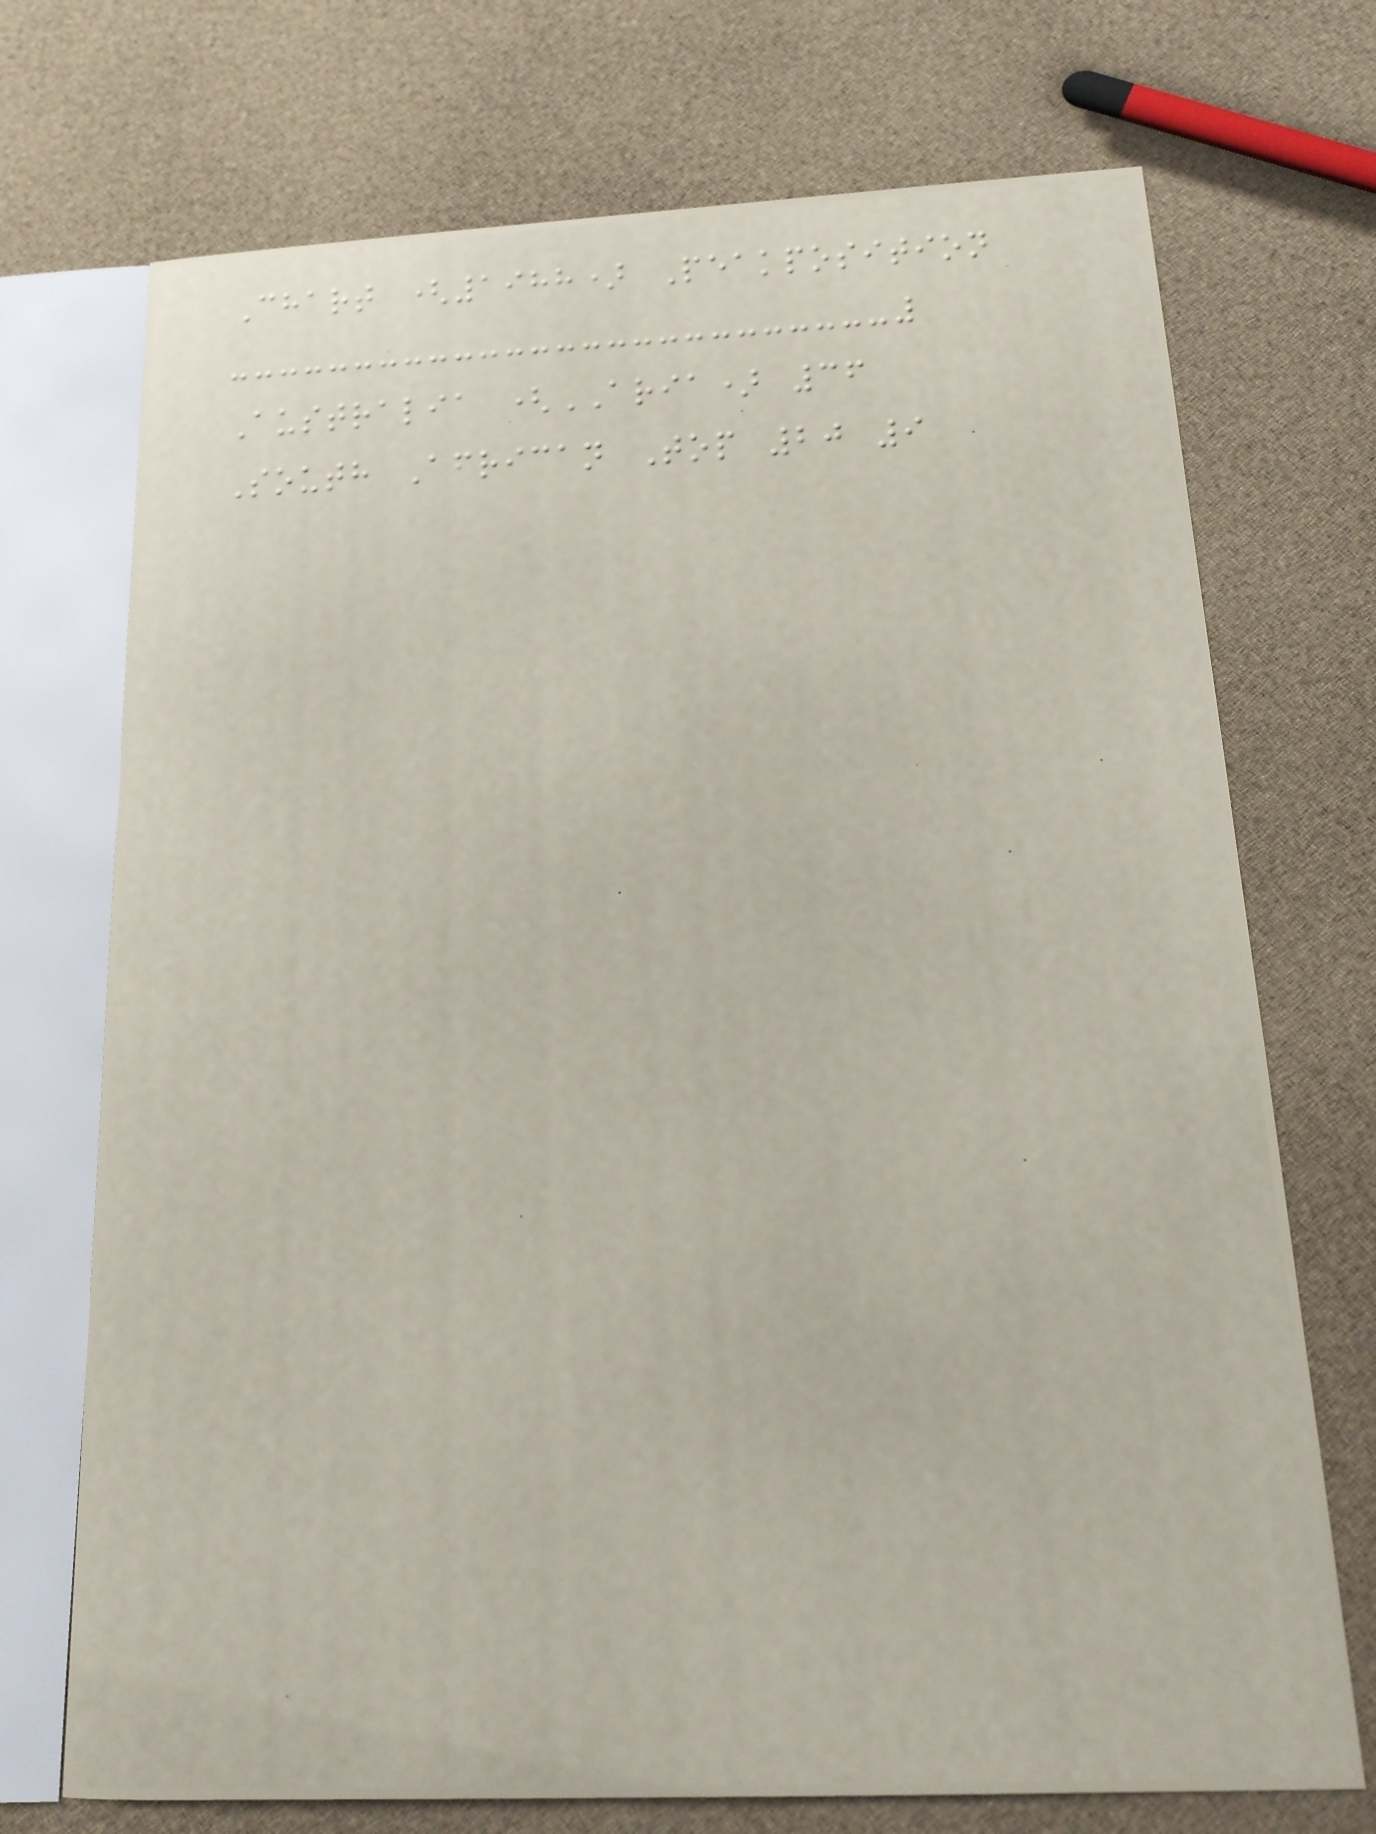Chart (1988) Peakposition
Australia (ARIA) 36
South African Top 20 9
